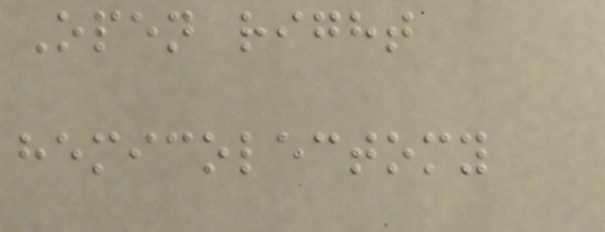Open right
hemicolectomy
